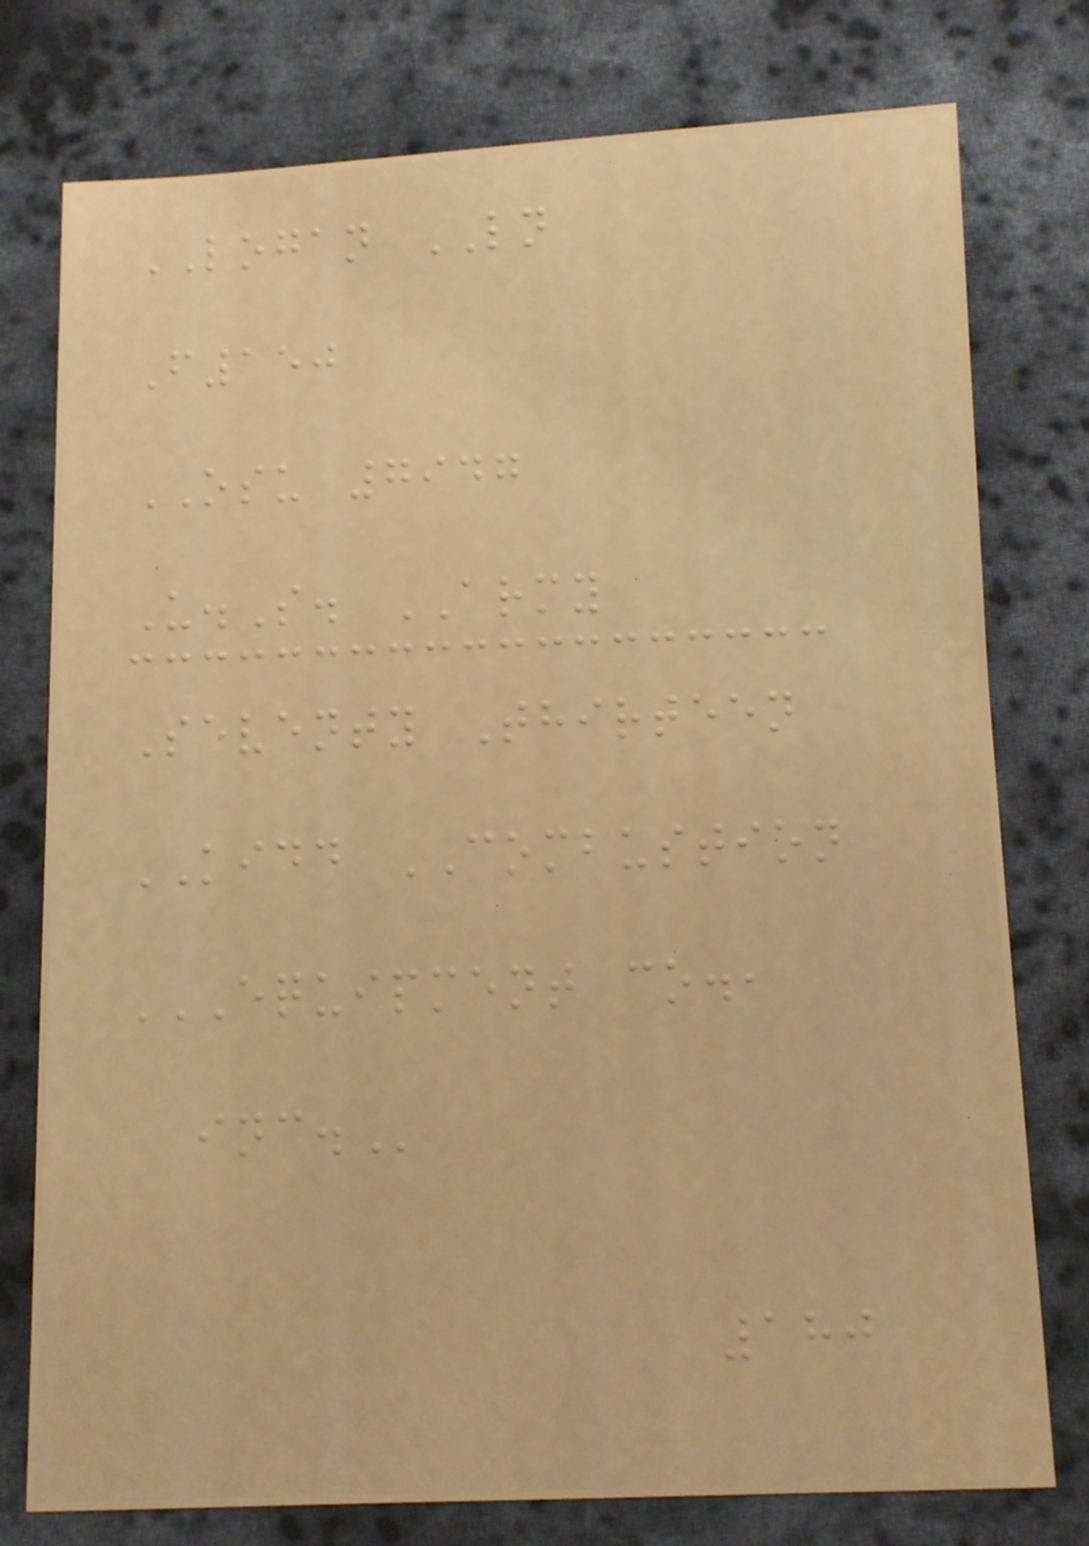LOGAN LN
F150
OSU 7947
U.S. ARMY
Seventy Thirteen
KIDD COMBUSTION
EQUIPMENT CO.,
INC.
180
